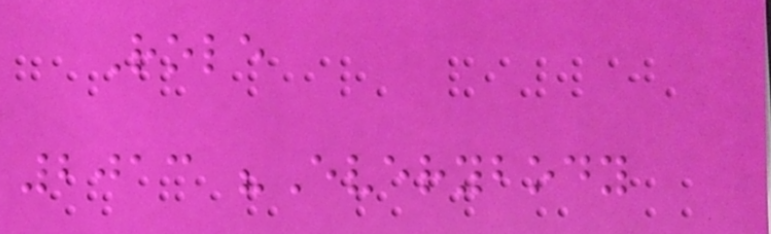Role
2013 "Everybody
